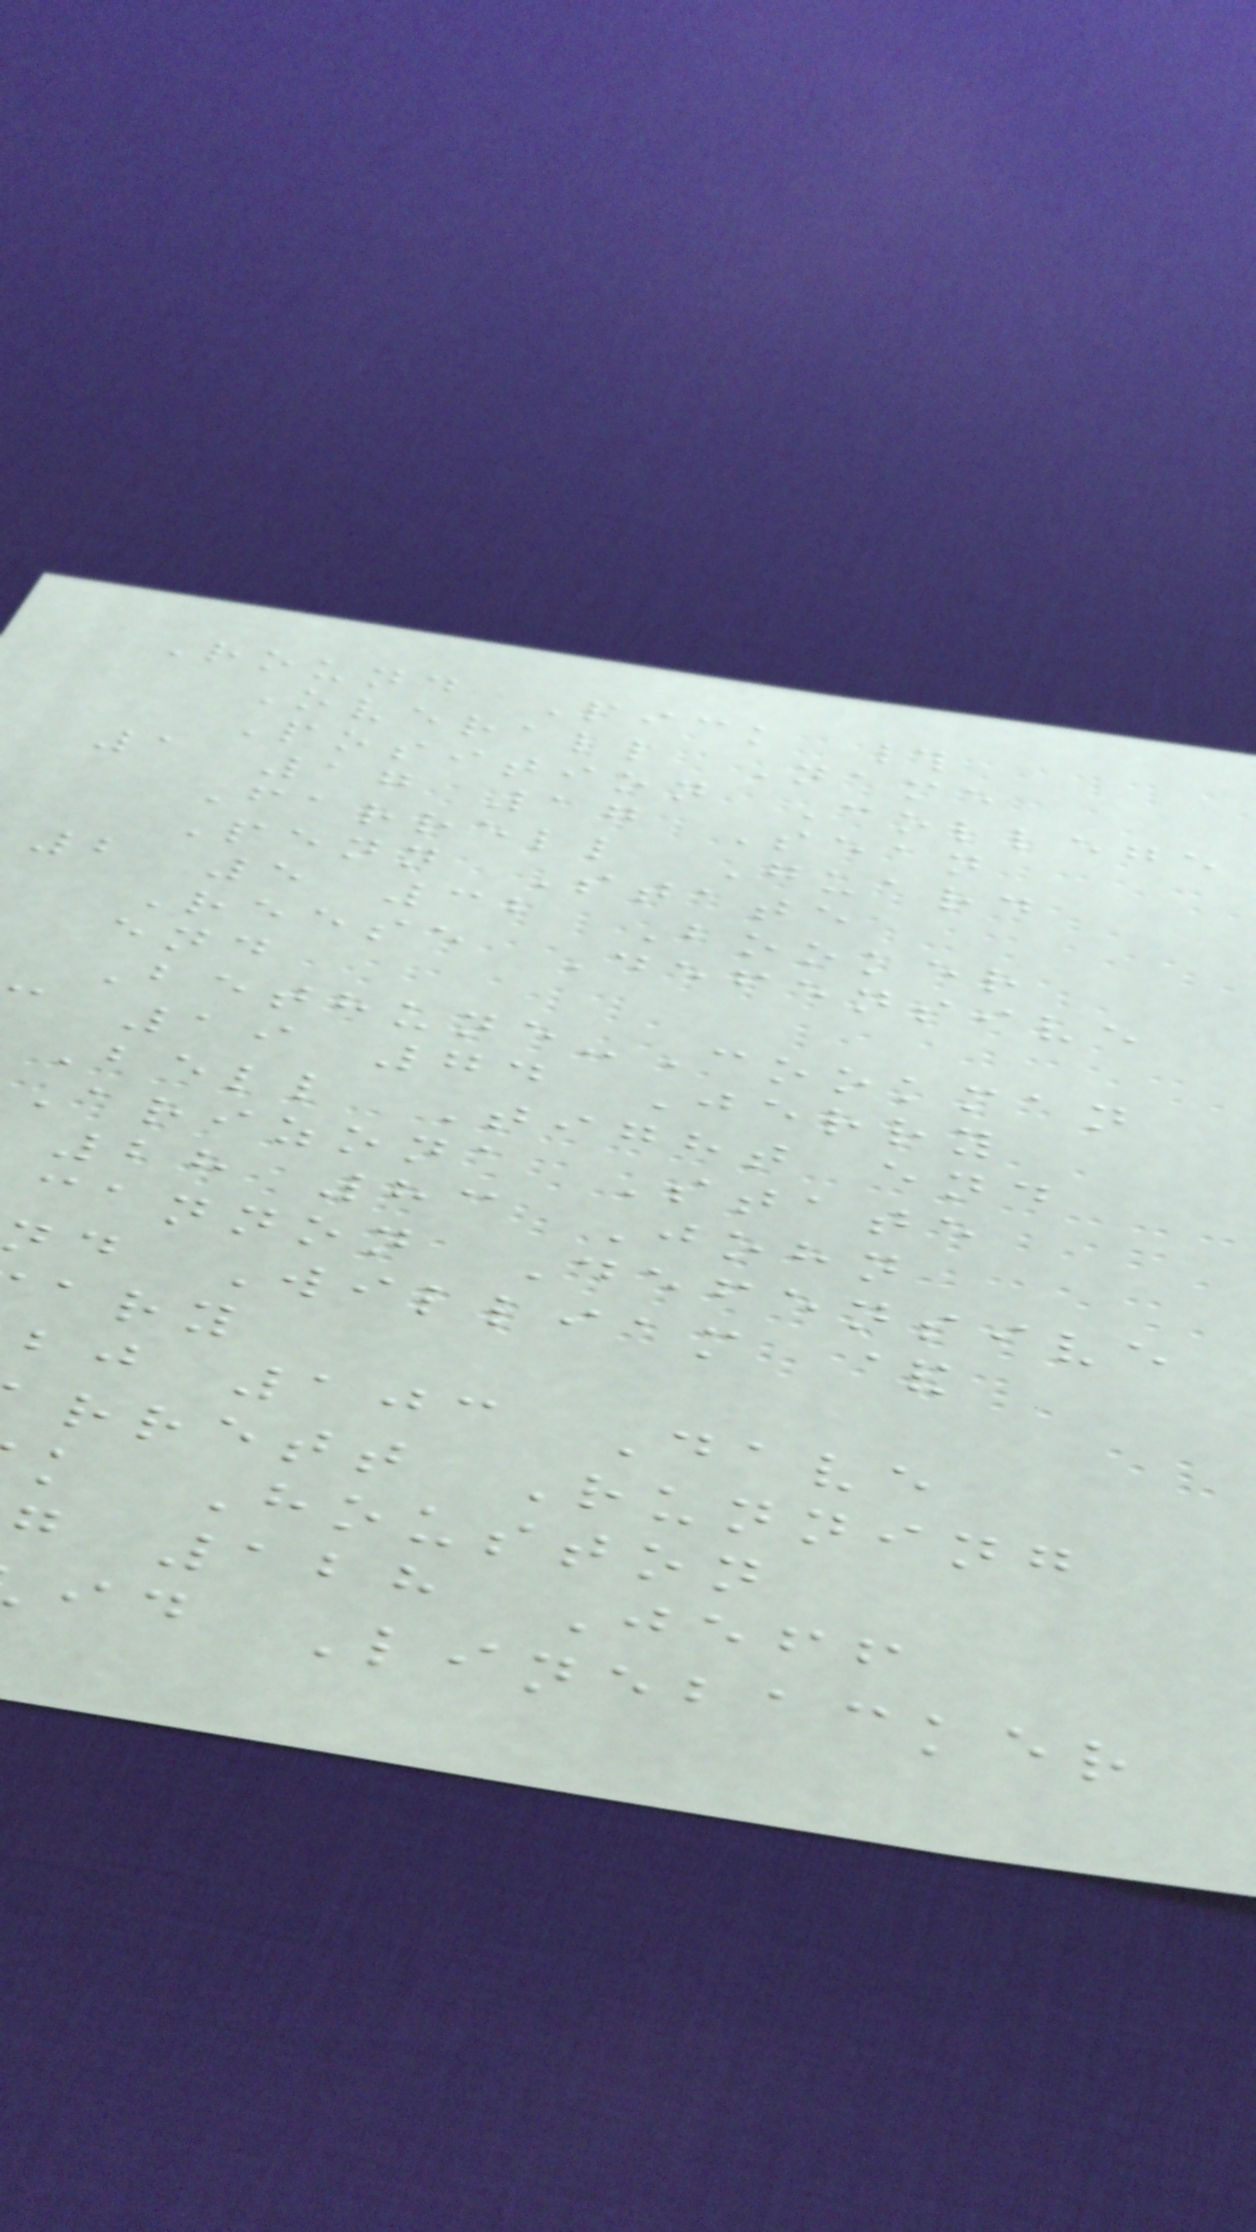Round Pick #
Overall Name
Position College
1 17 17 Sean
Farrell Guard
Penn State
2 5 32 Booker
Reese Defensive
end
Bethune-Cookman
19 74 Jerry
Bell Tight end
Arizona State
28 83 John
cannon Defensive
d William &
bj 103 Dave
rrett Running
k Houston
g 128 Jeff
id Linebacker
